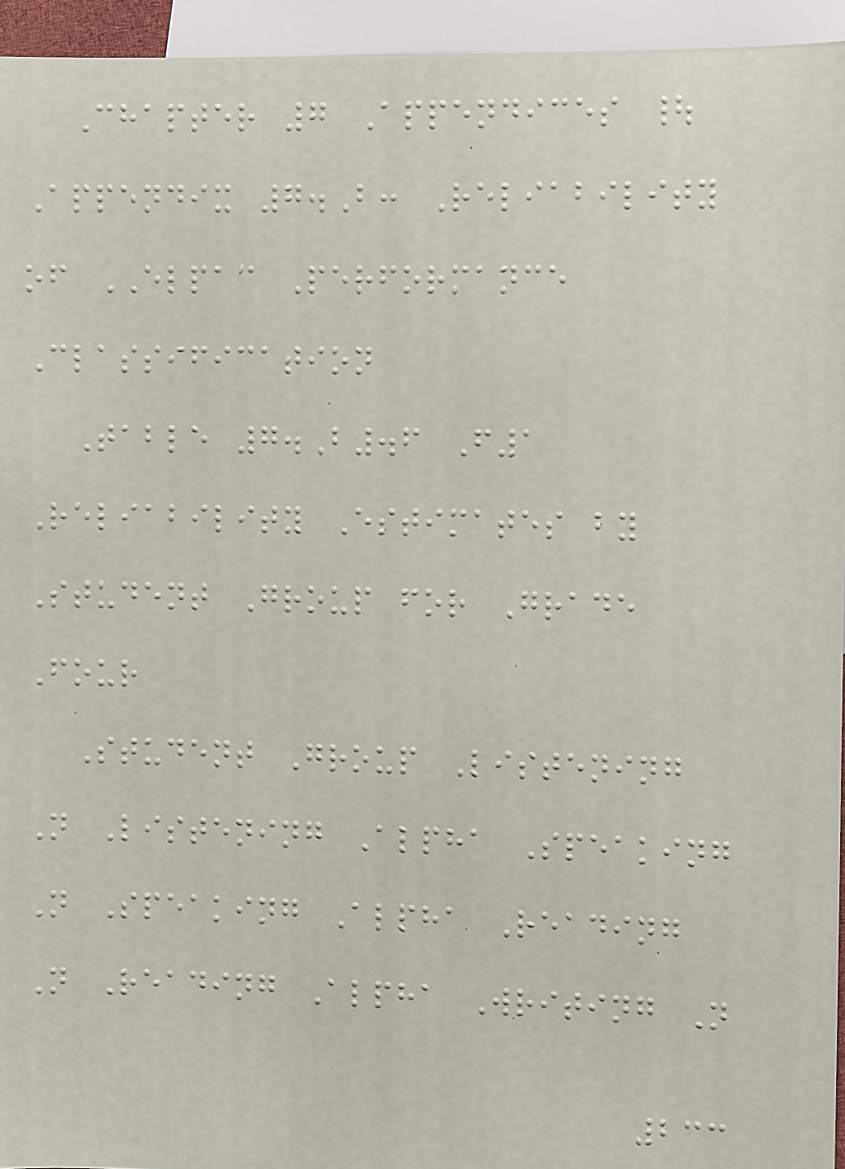Chapter 7 Appendices |
Appendix 7.B: Reliability
of ELPAC Performance
Classification
Table 7.B.6 F1
Reliability Estimates by
Student Group for Grade
Four
Student Group Listening
N Listening Alpha Speaking
N Speaking Alpha Reading
N Reading Alpha Writing N
233
